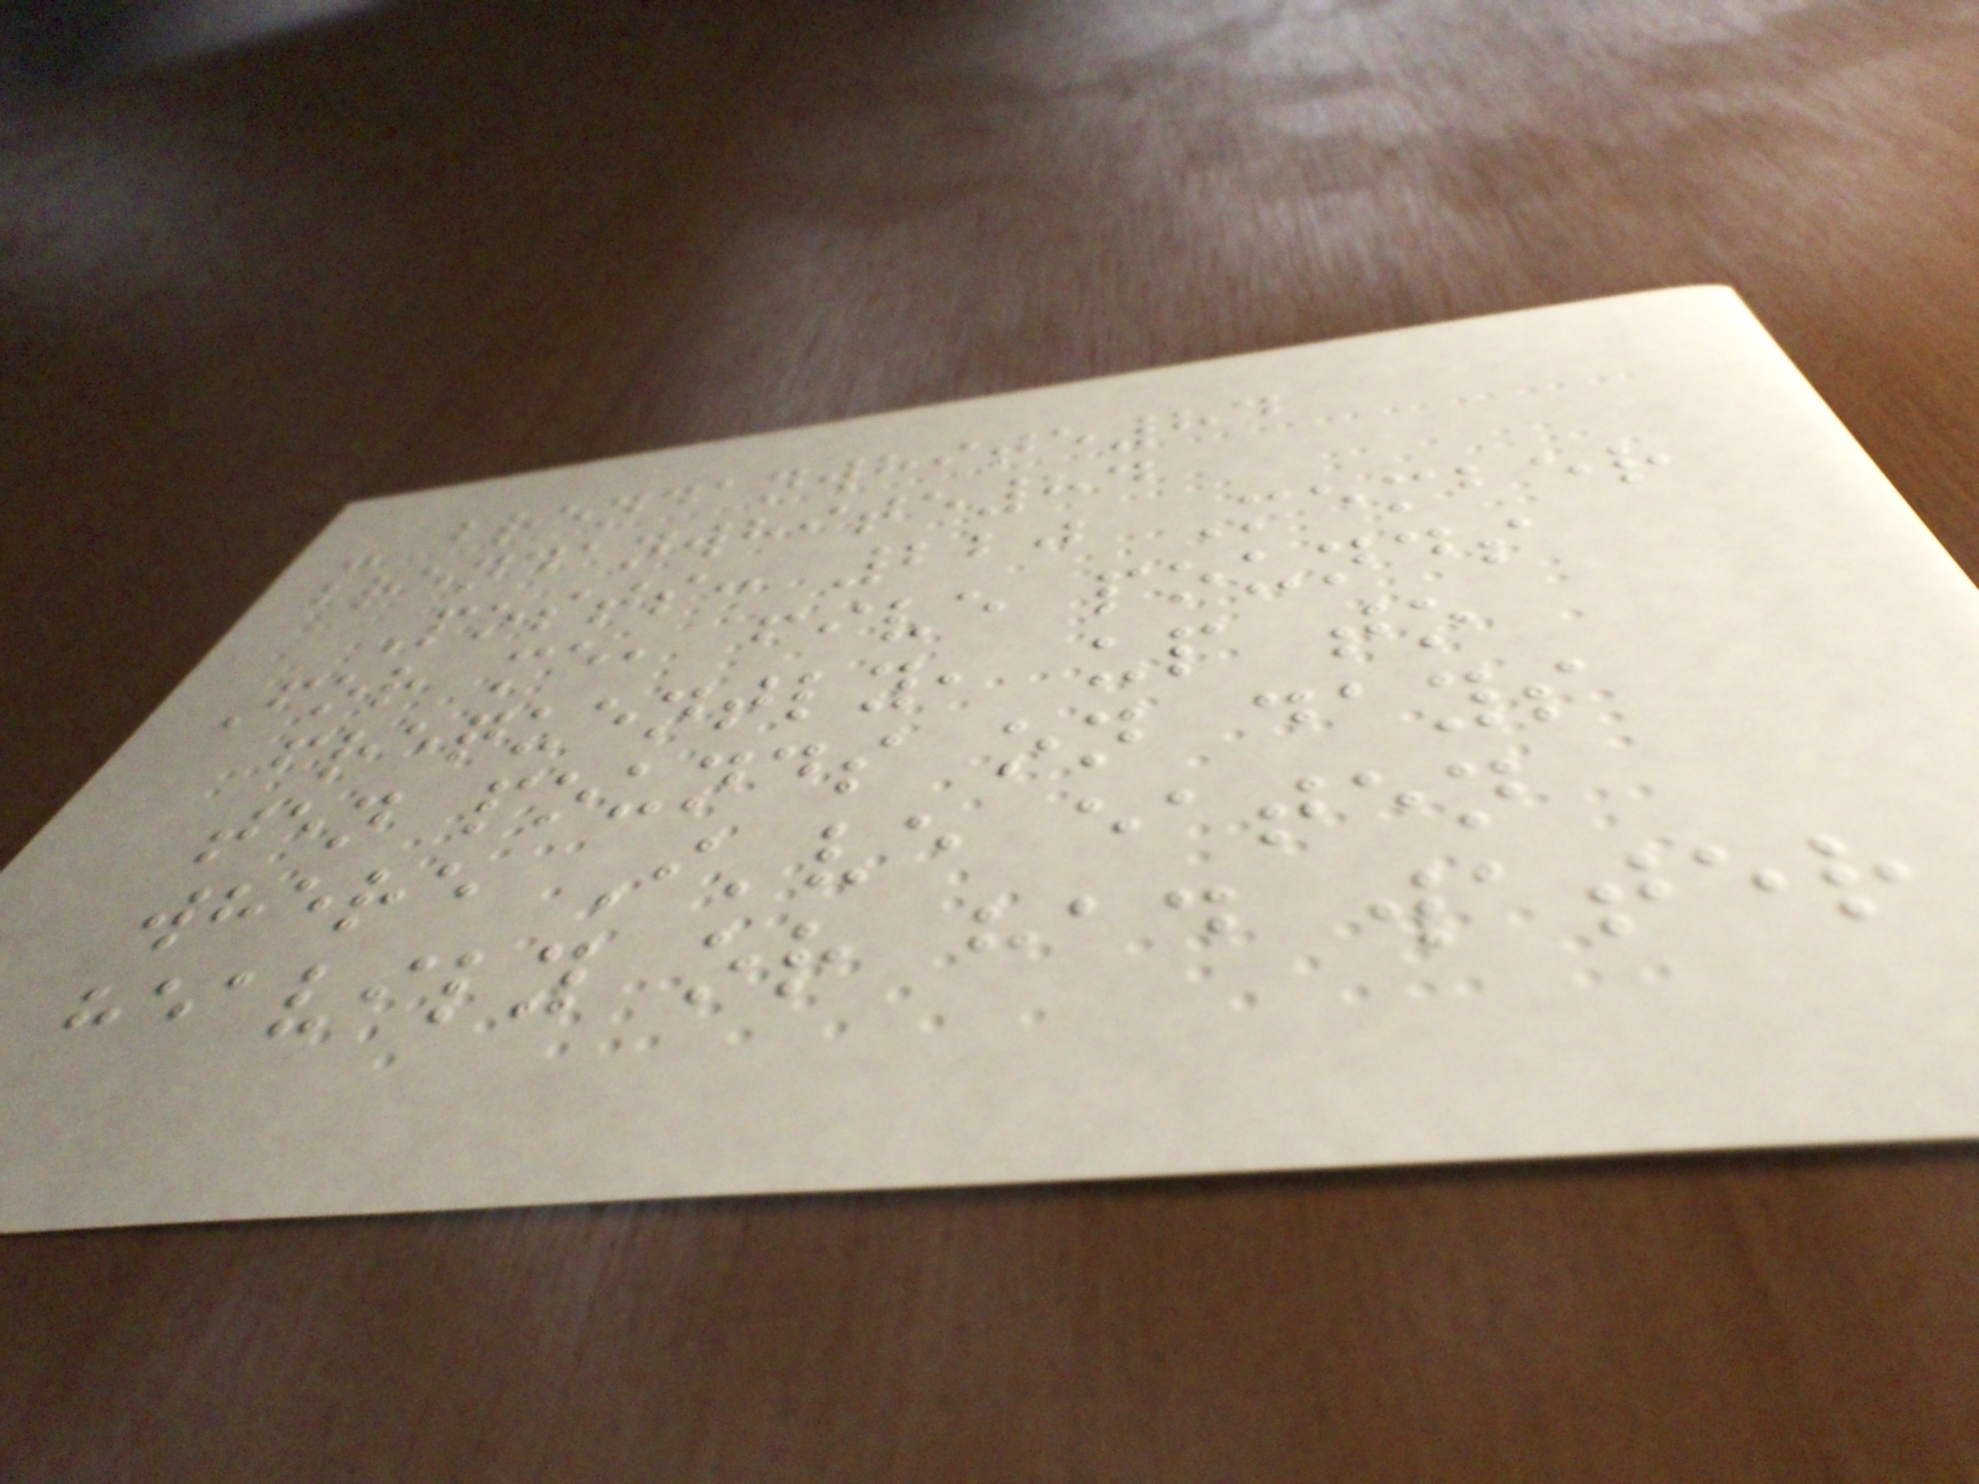- brendanwhite84
brendanwhite84
Posts: 220 Member
For me, five pounds
frequently, up to
ten pounds on days
where I've eaten
heavily or had water
